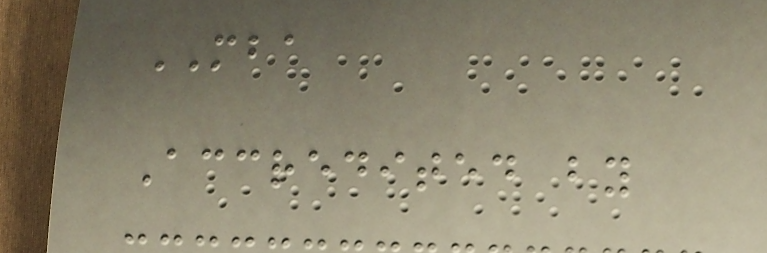MBA
Accredited by
